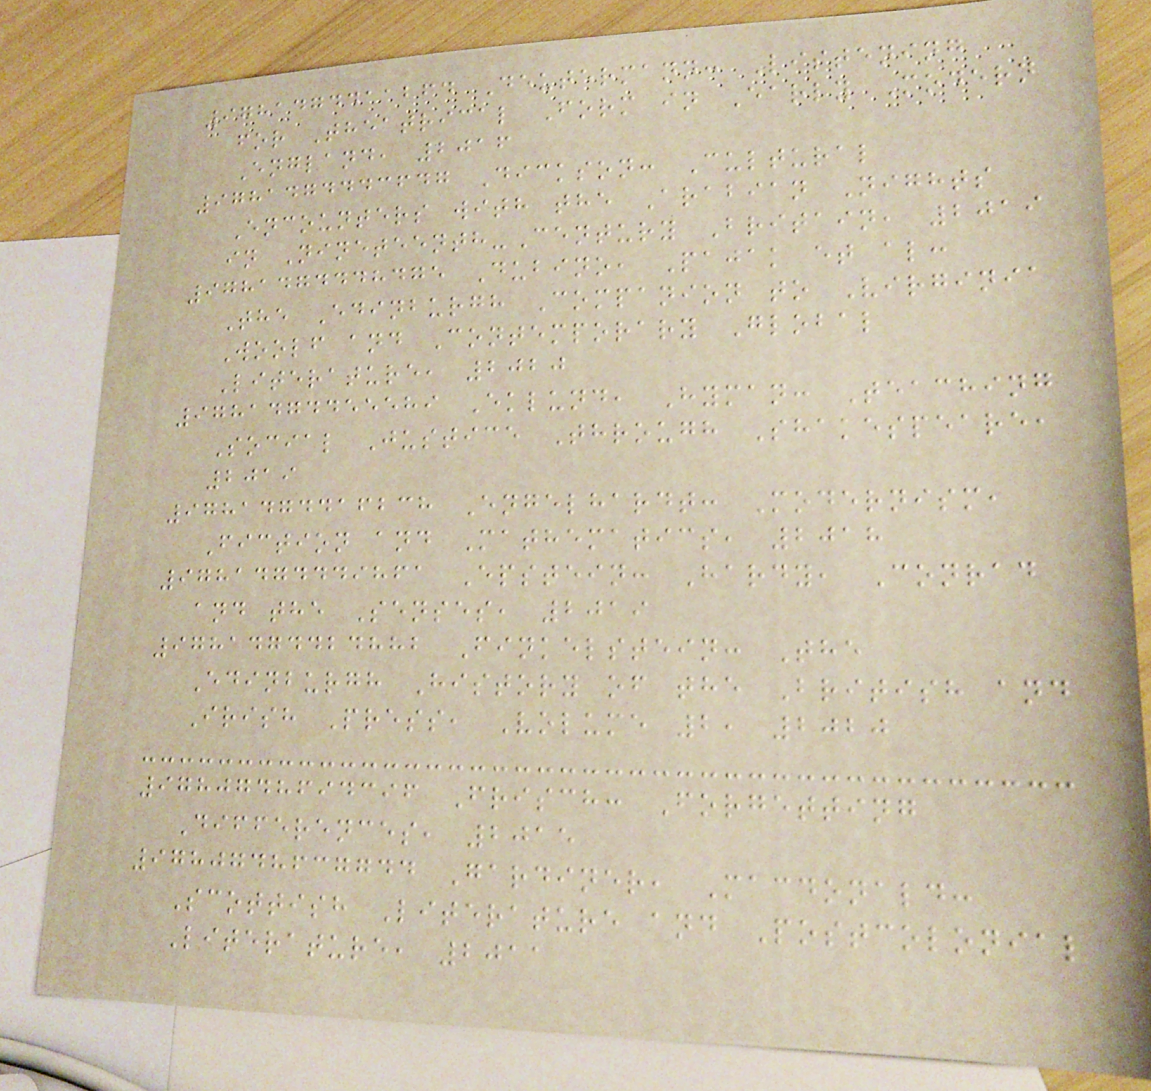9781474411264 Deutermann: Listening
for Theatrical Form in Early Modern
England, 2016
9781474443647 Dickson: Cultural
Encounters with the Arabian Nights
in Nineteenth-Century Britain, 2019
9781474448475 Dubino, Pajak et al:
The Edinburgh Companion to Virginia
Woolf and Contemporary Global
Literature, 2020
9781474455589 Eklund, Hyman: Teaching
Social Justice Through Shakespeare,
2019
9781474416238 Engelhardt: Modernism,
Fiction and Mathematics, 2018
9781474449861 Epstein: Hardy, Conrad
and the Senses, 2019
9781474424882 Finkelstein: The
Edinburgh History of the British and
Irish Press, Volume 2, 2020
9780748694396 Frisch: Forgetting
Differences, 2015
9780748637744 Gardiner, Macdonald:
Scottish Literature and Postcolonial
Literature, 2011
